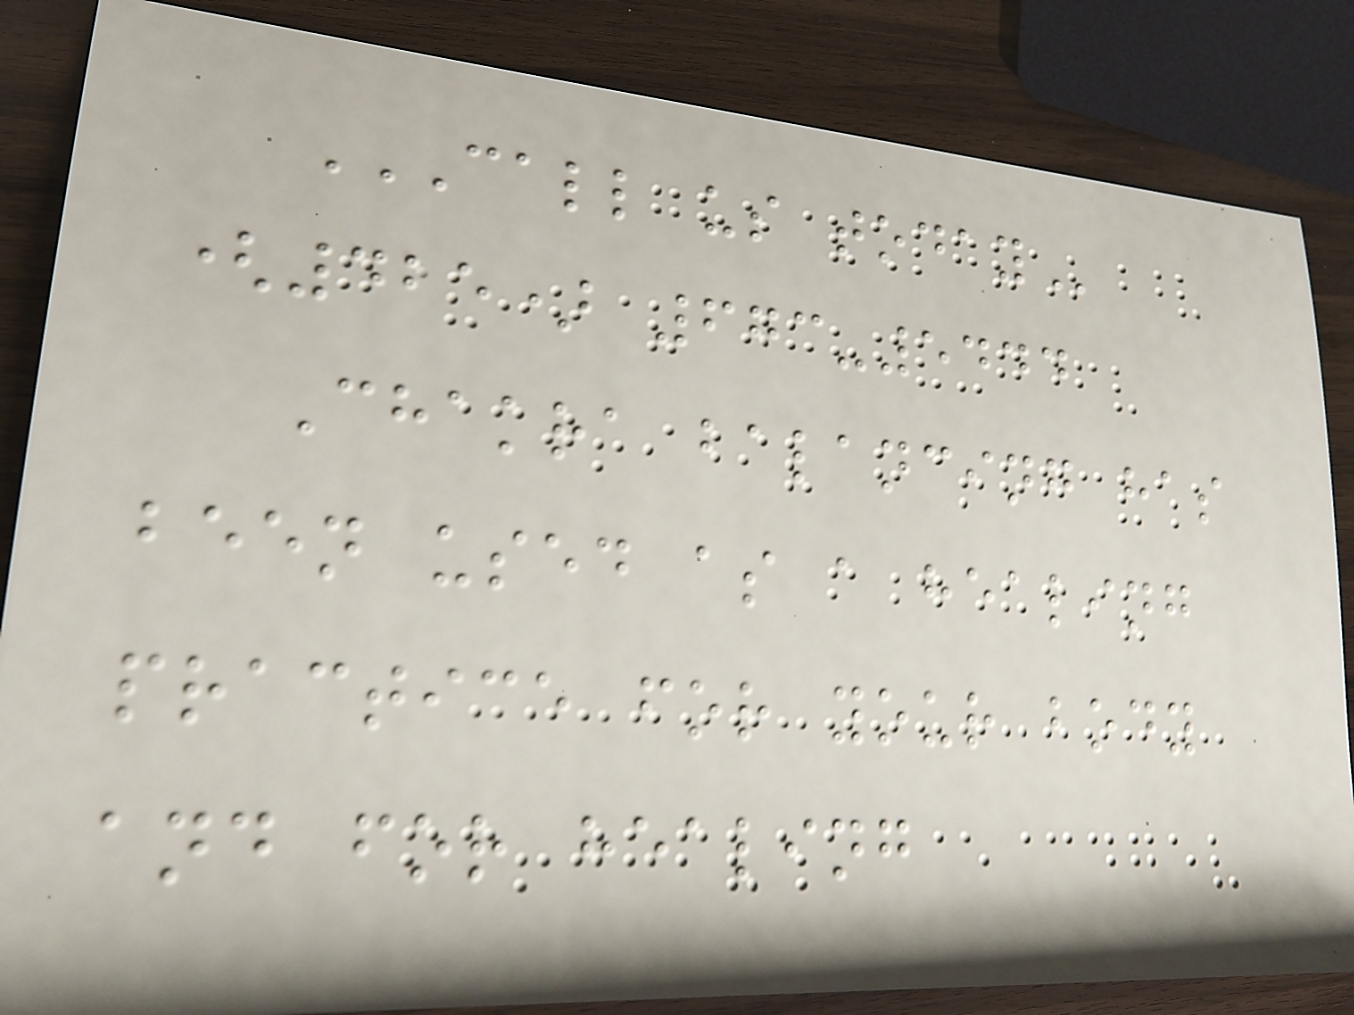CALL US TODAY
(425) 673-5444
Chakra balancing has
been used as a healing
practice for your body
and for healing
